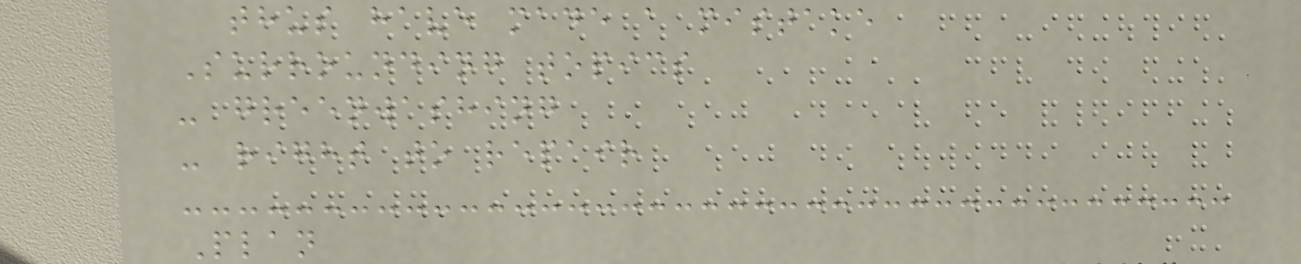thus have made a mistake
Surrounding topics
- greenwashing
- right to repair
Plan
